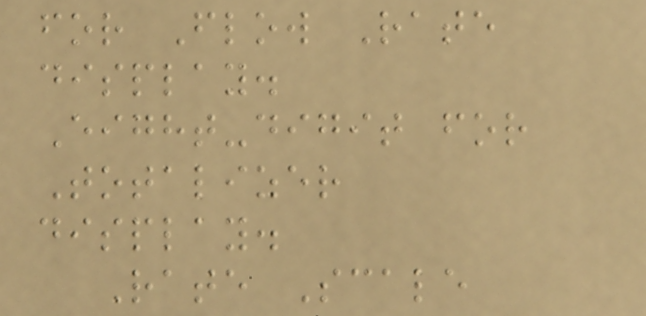for Flow Rate
display.
Eight-digit for
Totalizer
display.
Rate Scale
